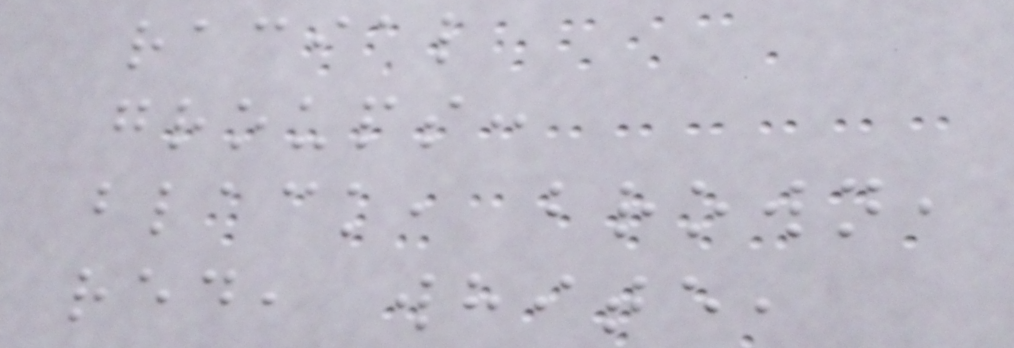racial
groups:
black, brown,
red, white,
